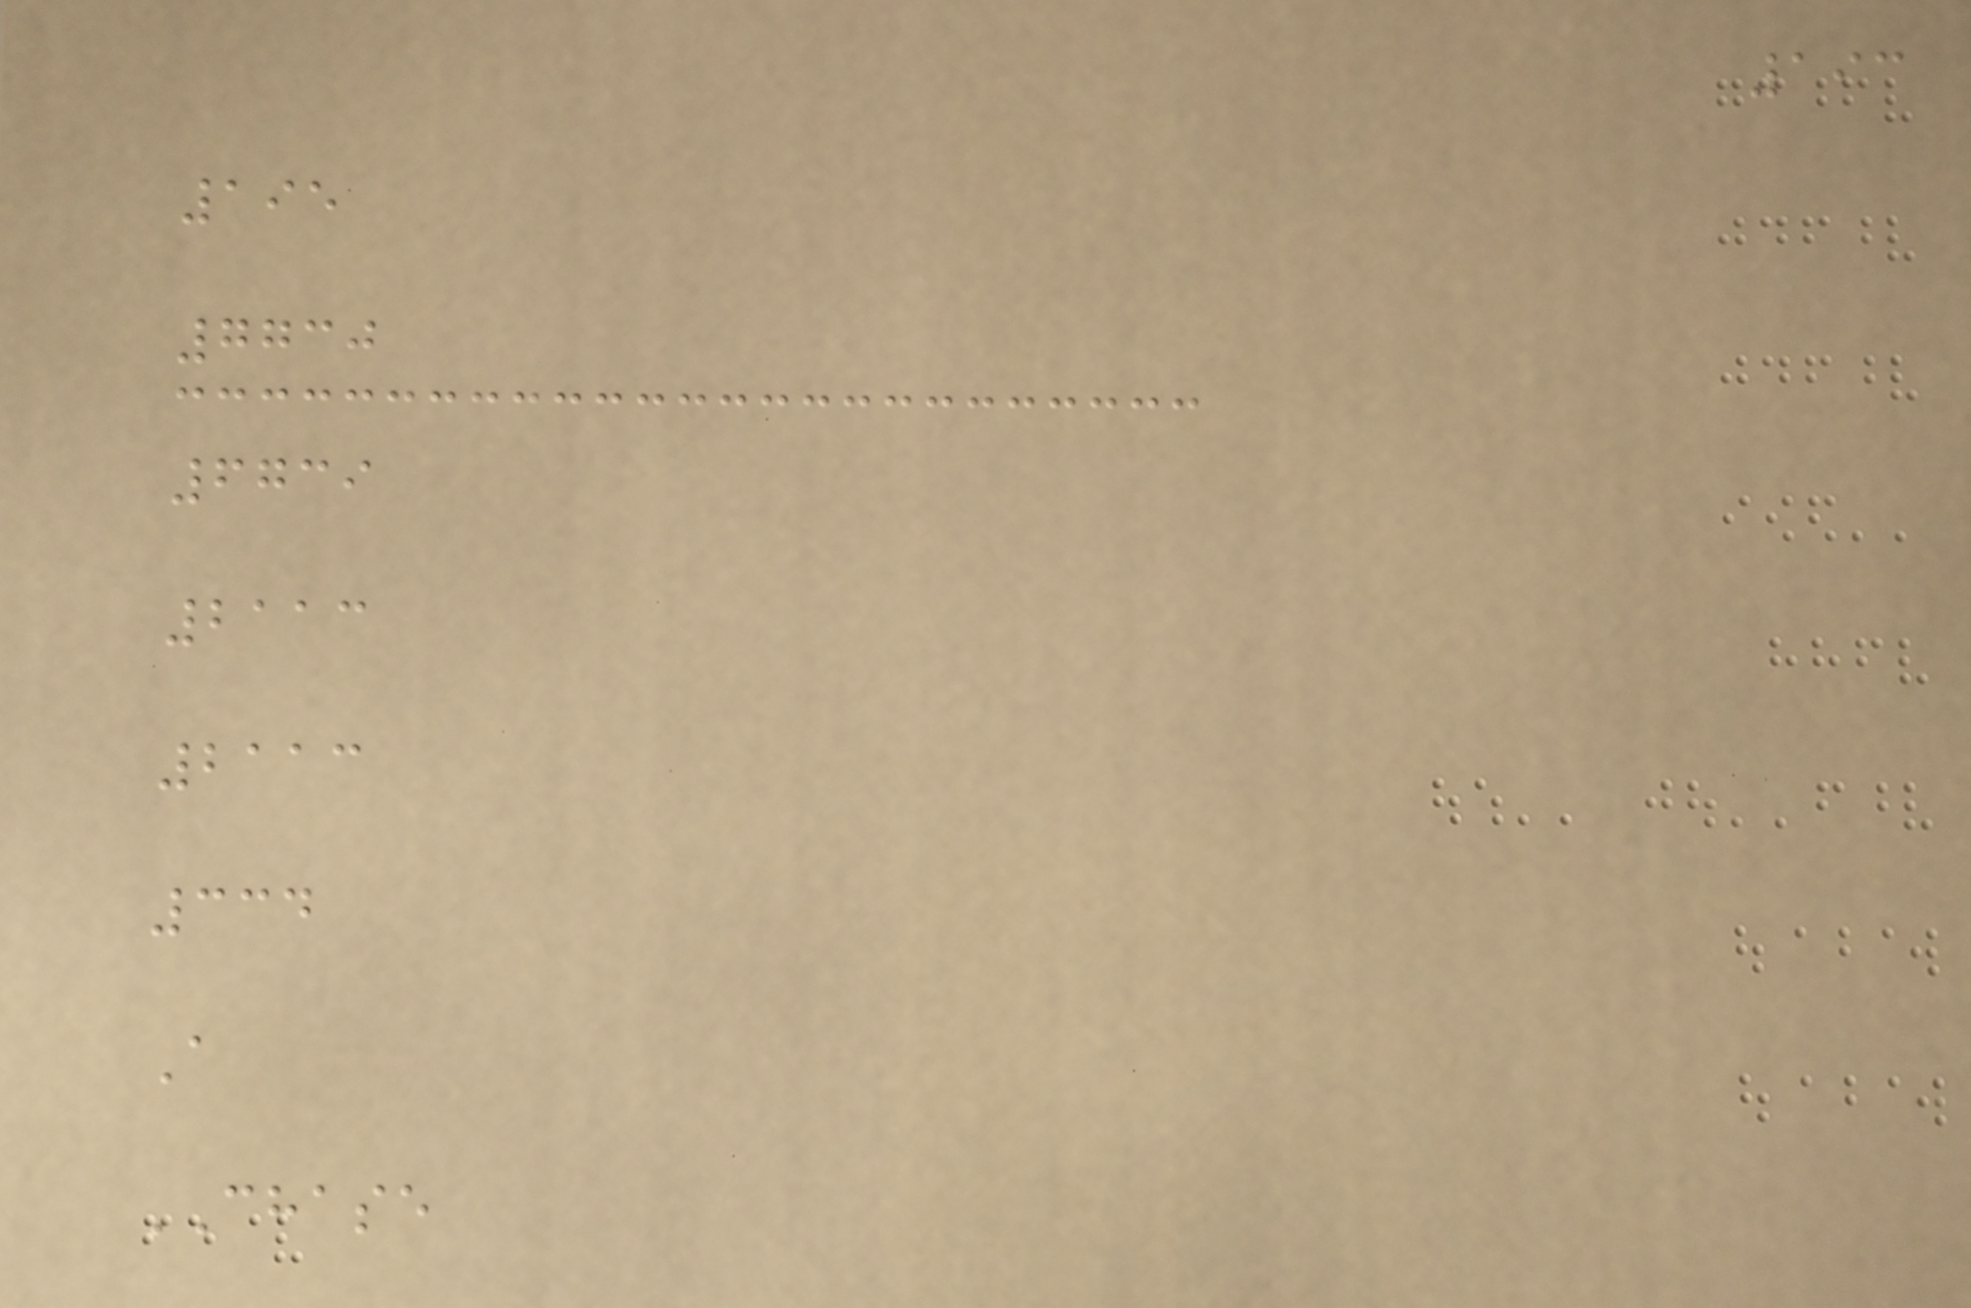193
195
7730
6739
2113
2113
334
A
CHASE
